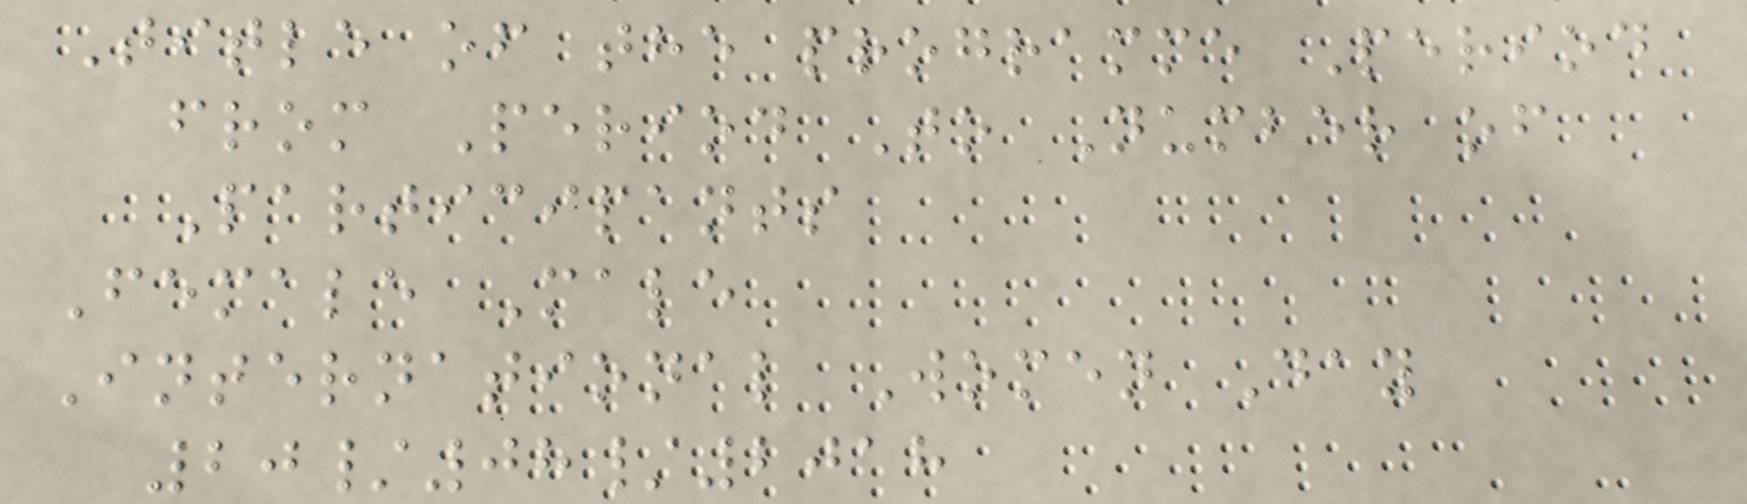Title of the programme Period
from Period To Number of
Participants
Female Male
International Women Day
20/08/2018
